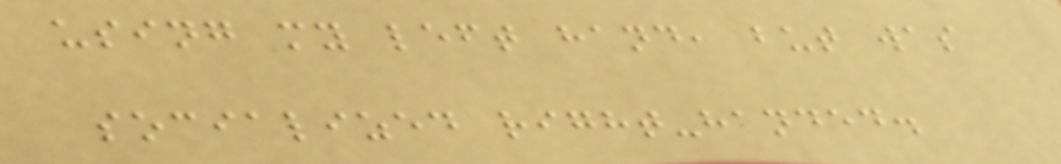using my left hand, but was
socialized right-handed.
